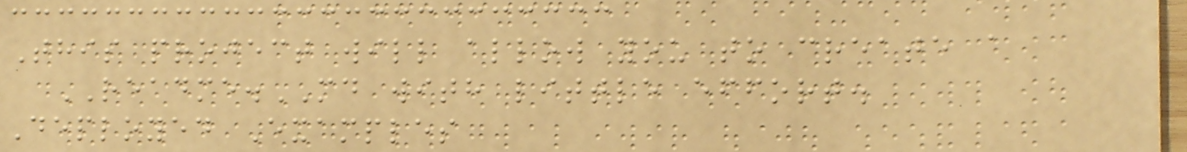This project will allow you to create a
README.MD with little effort.
Deployed Examples
